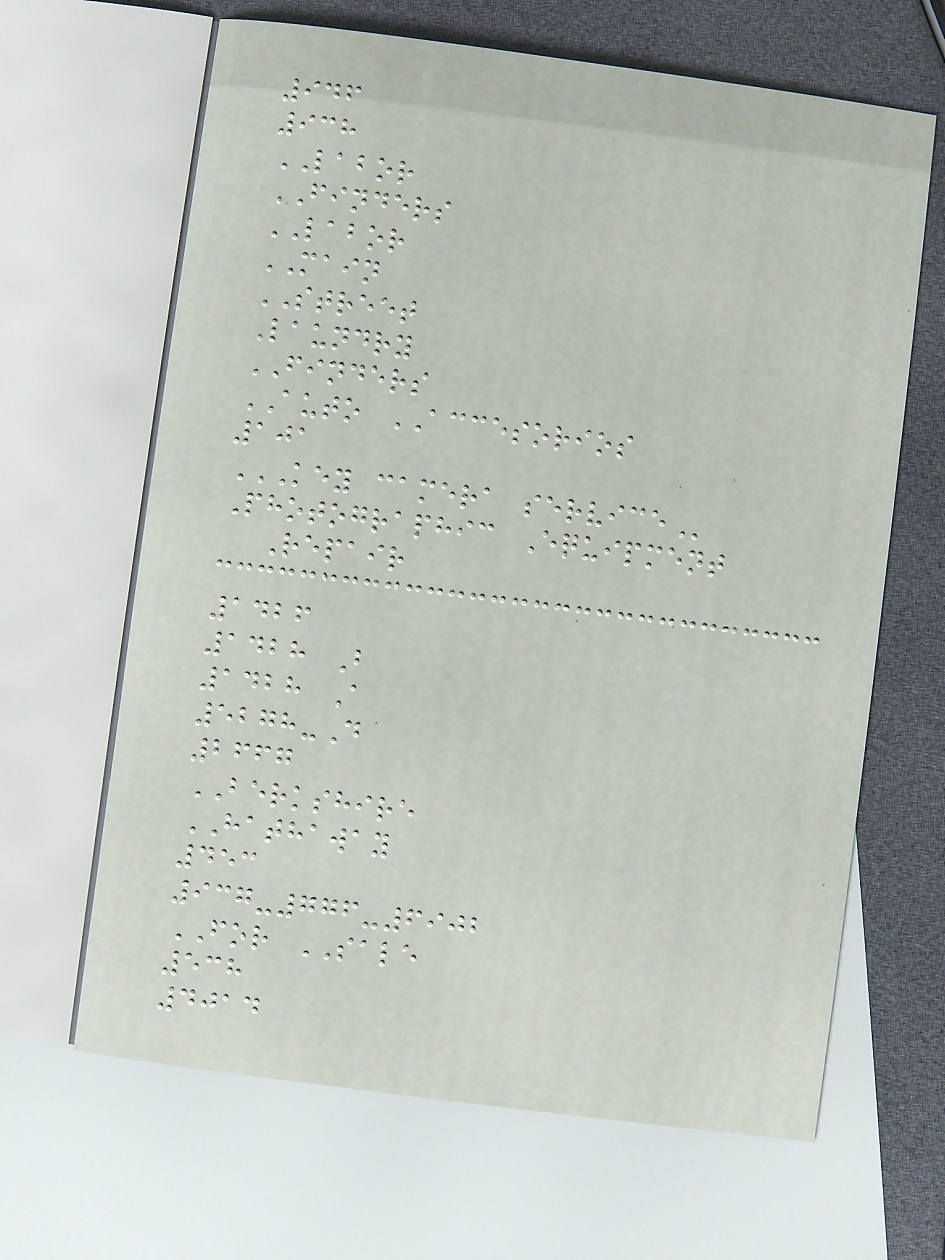946
938
LABOR
FINDERS
LABOR
MAIN
STREET
Laundry
FINDERS
AUTO ACCESORIOS
101
KEY CAMERA SERVICE
Photographic Equipment
Repair
1426
1428 B
1428 A
5278-D
2667
BERKSHIRE
HATHAWAY
453
937-776-6902
FOR SALE
538
4014
